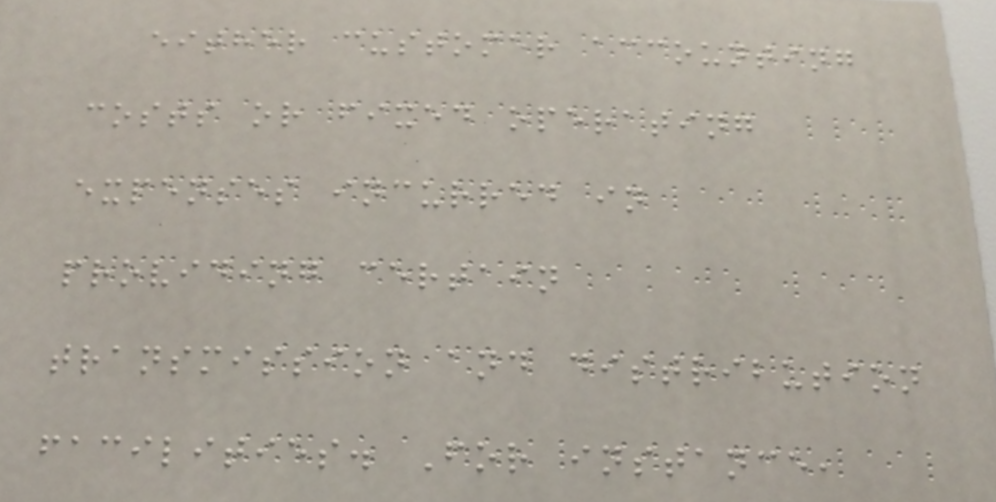either customer accounting
costs or fixed operating
expenses incurred in
providing certain
transmission and distribution
facilities. For instance,
